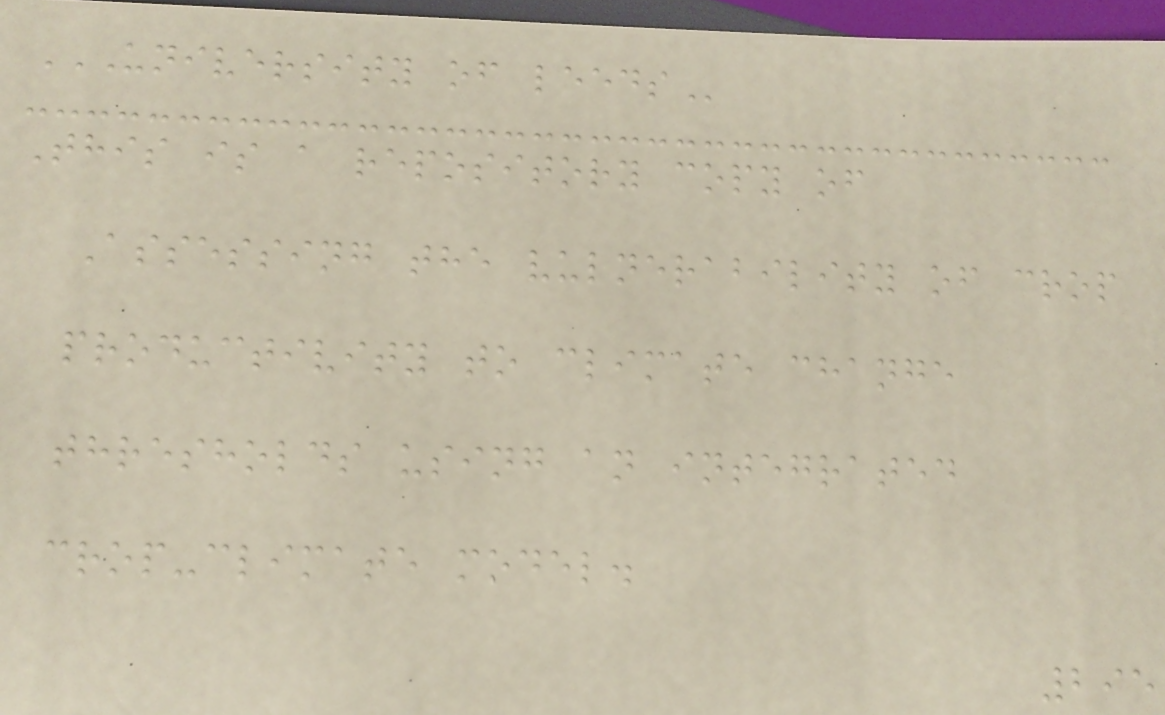UNIVERSITY OF LEEDS
This is a repository copy of
Assessing the vulnerability of crop
productivity to climate change
thresholds using an integrated
crop-climate model.
295
